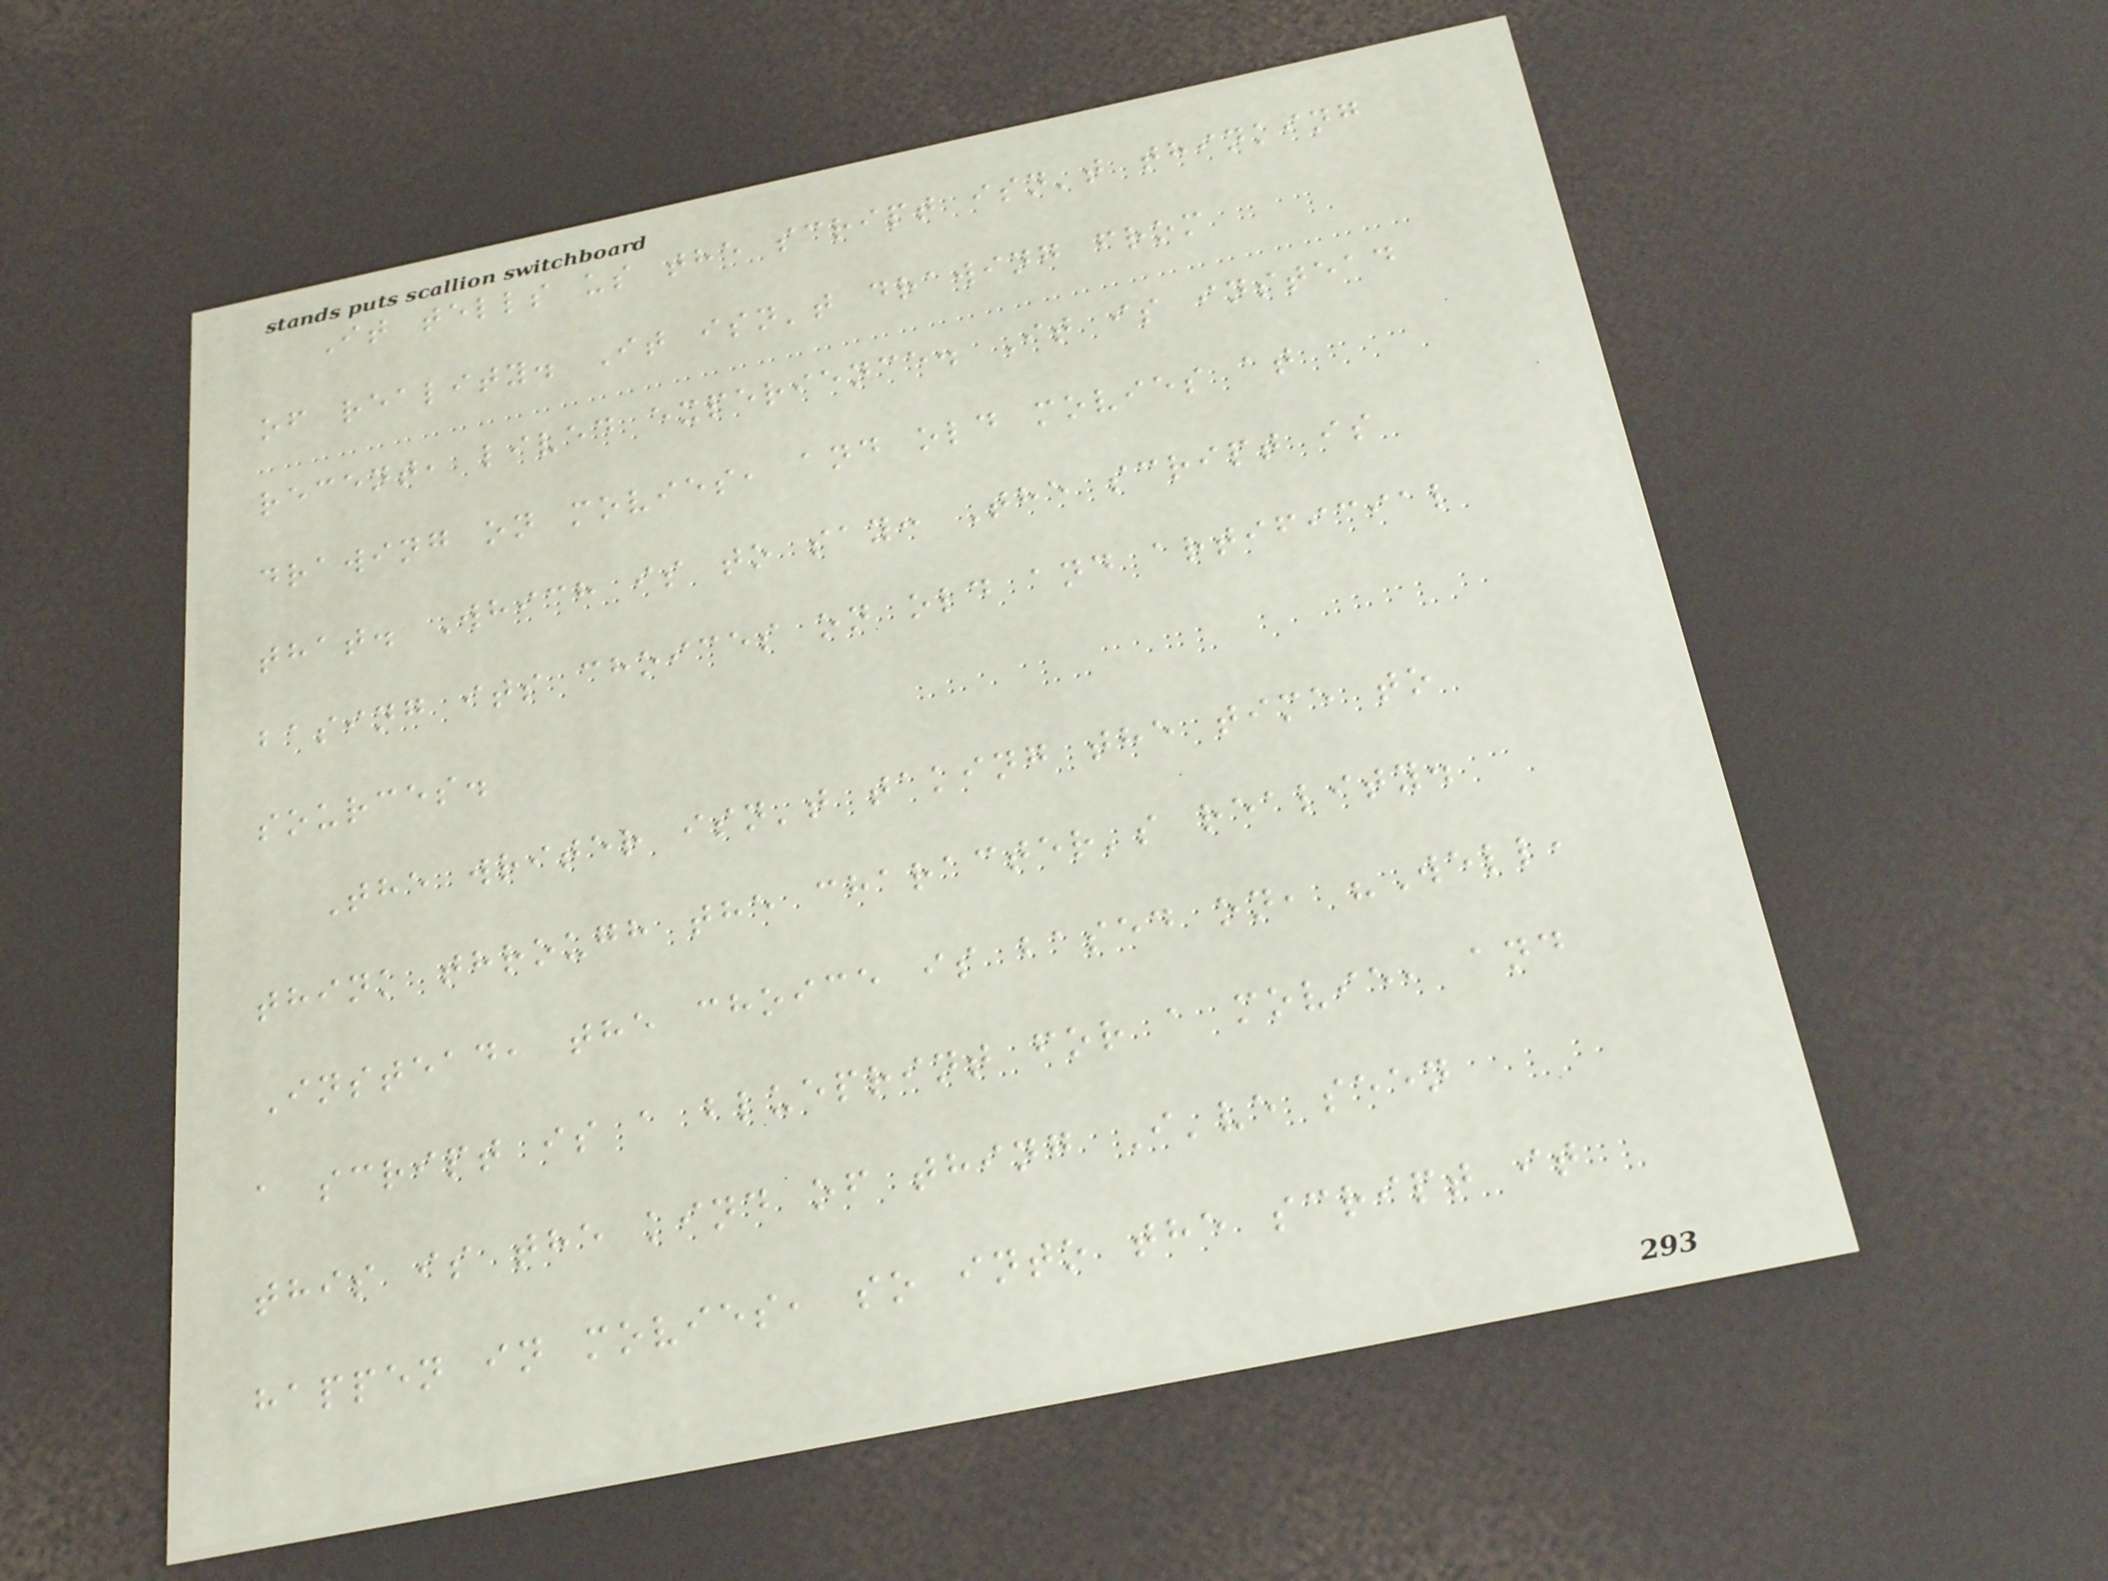It tells us the script isn't thinking
of reality. It isn't drawing from
recent, lived experience. It is instead
drawing on movies, and old movies at
that. Which is to say: The script is
basing its choices on old and artificial
sources.
The writer isn't taking the time to
think through the character's reality.
Instead, the choice is based on, "Well,
a script is a blueprint for a movie, and
this is the kind of thing I've seen
happen in movies, so into the script it
